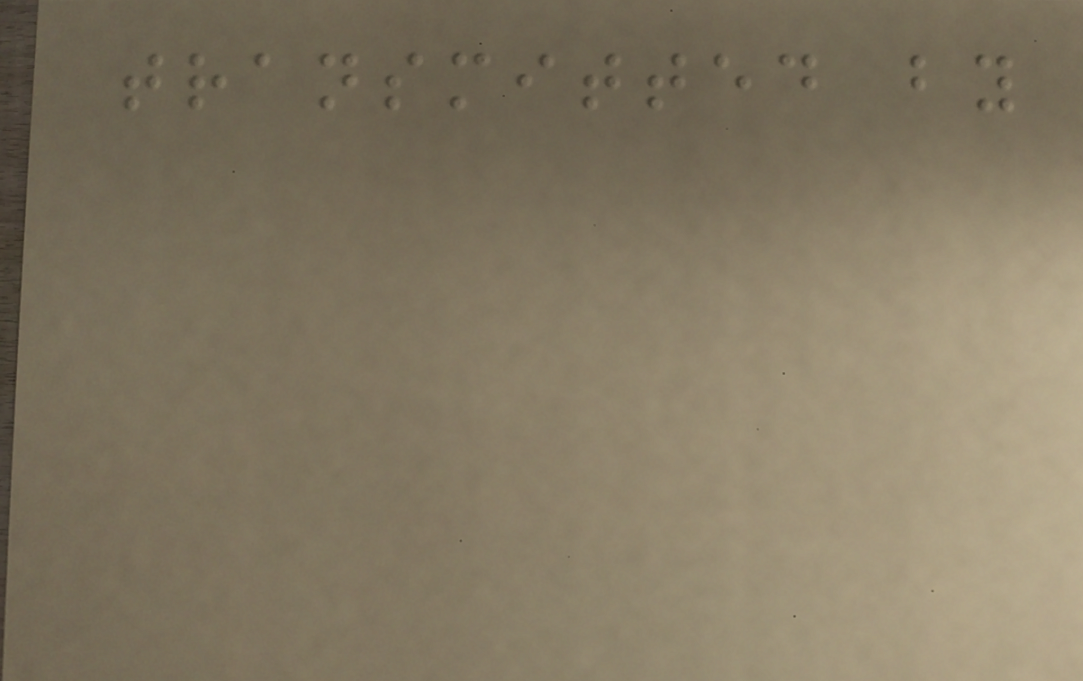transmitted by
